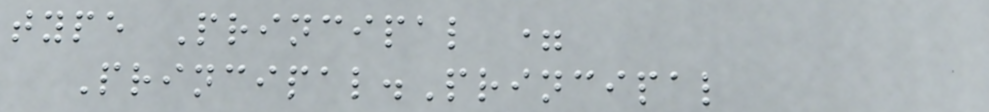type Principal =
Principal.Principal
